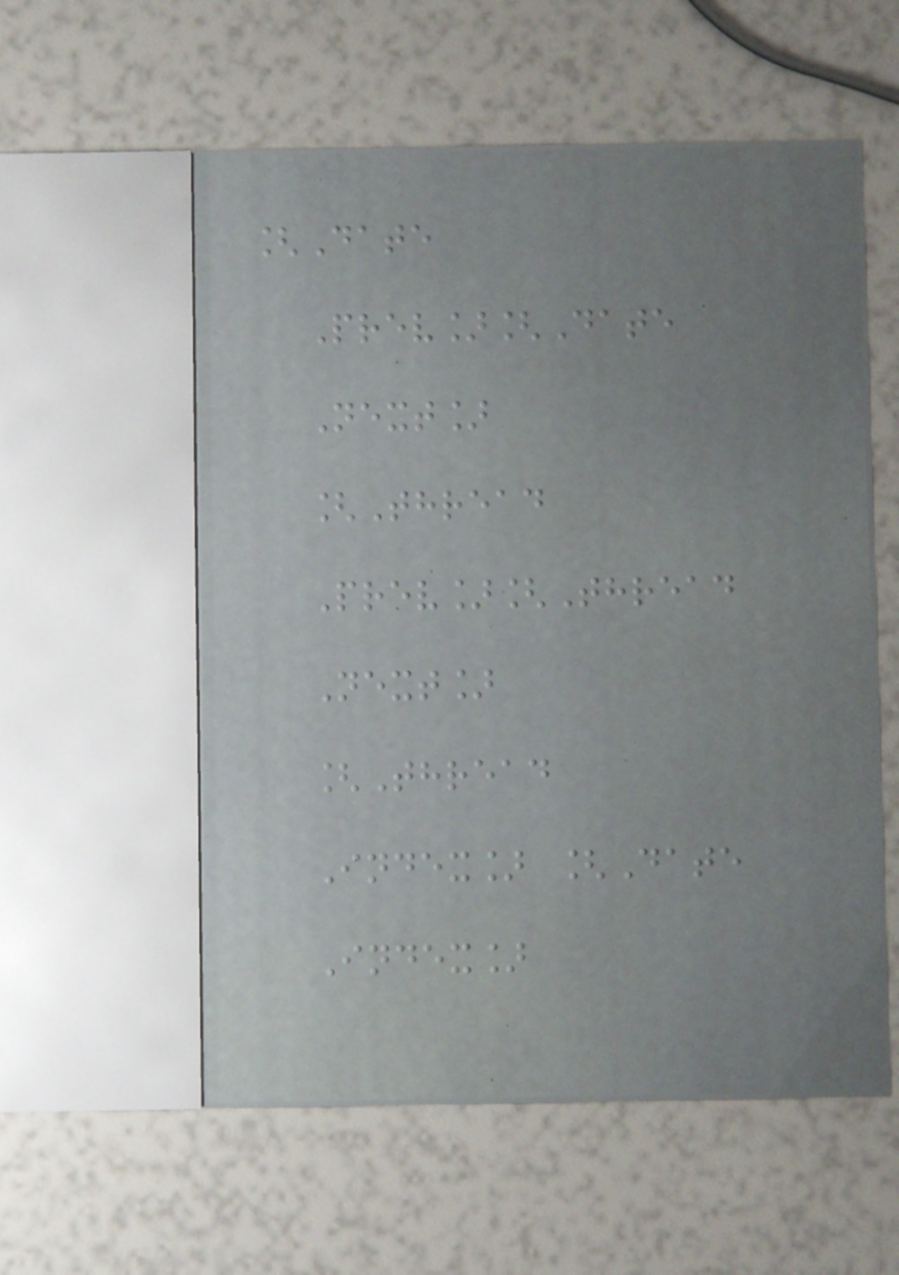[Date
Prev][Date
Next]
[Thread
Prev][Thread
Next]
[Thread
Index] [Date
Index]
